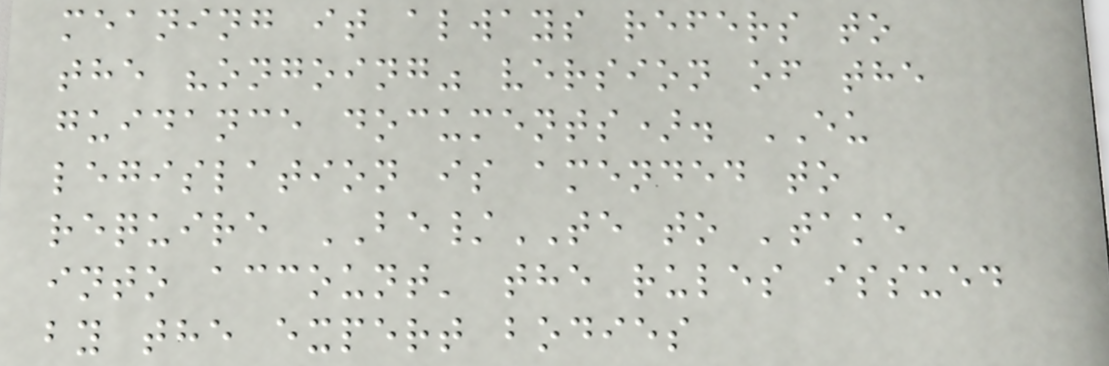meaning it always refers to
the "ongoing" version of the
guidance documents). EU
legislation is amended to
require BE/TE to 'take
into account' the rules issued
by the expert bodies
